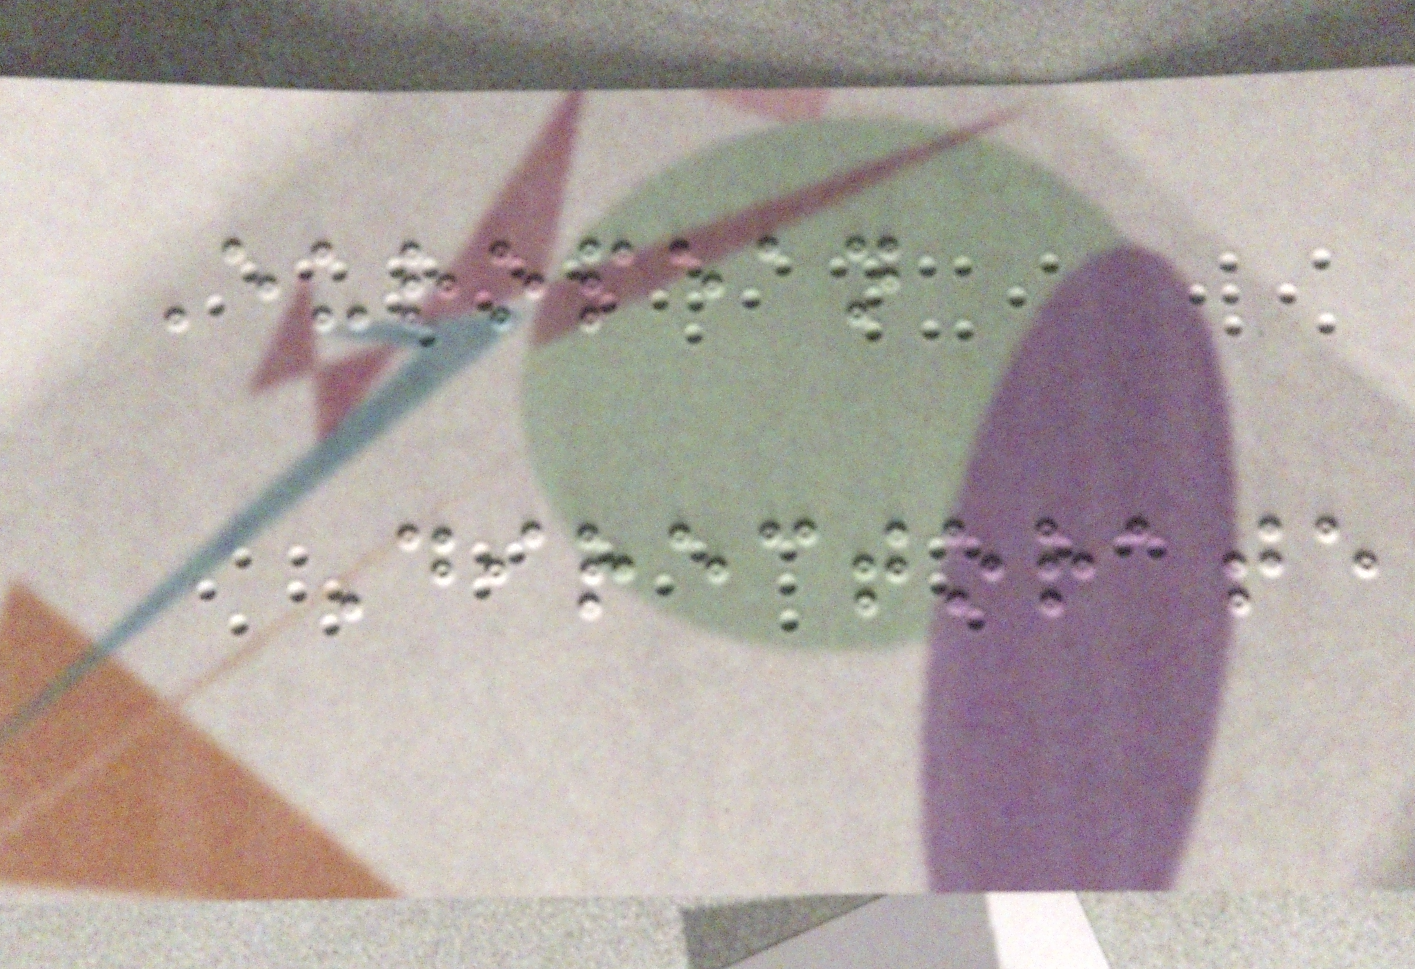European
Directorate
